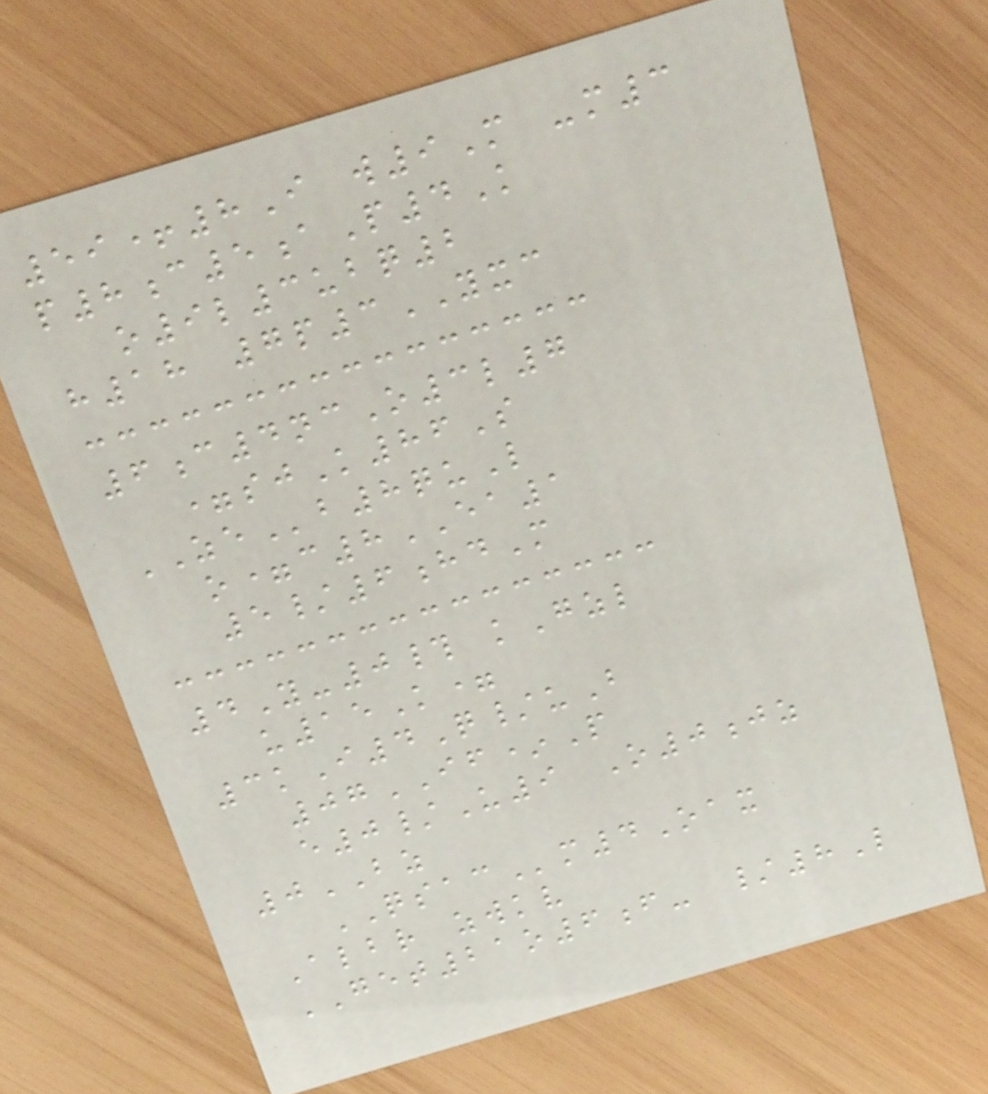59+8I w9M -m3
p8c5aP4K
o9l3ubq2
h18 7p3YXC
6c4ncO3l7
=sjK86S
ZEb8quL
o=c8EA1
5/6hdM
4Y-0# kGzl
u15K=
3kI4Q/uB
07IF*P
e0/U9 O0jz
0BZ
QSACm4Oax
Albr zwkv
GET21o6f- /8L
